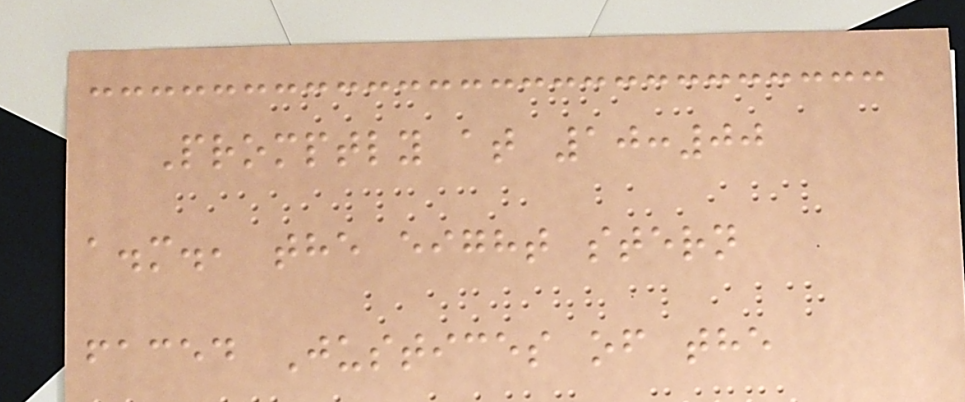Promptly at 10:00
a.m., the eight stern
faced Justices of the
